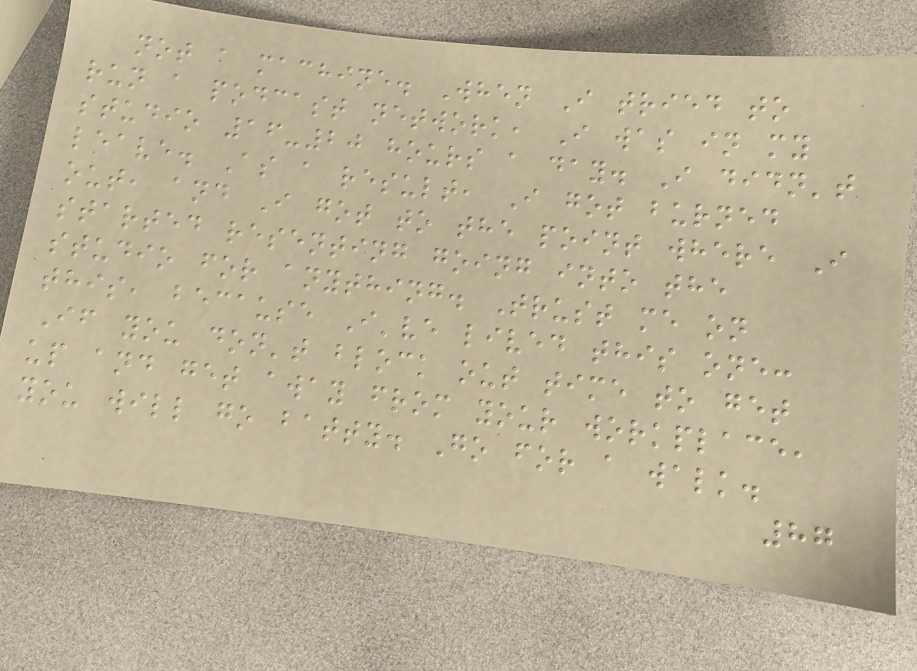not a machine. When I tried to
run a podcast network, I was in my
studio 16-20 hours a day. I didn't
leave. As a result, I got burned
out, and I got to the point where I
started resenting going into the
studio for anything. Trust me on
this, because I've lived this one:
If you don't block out time to get
up and get away from your workplace,
you will go batty. Go for a walk.
87
